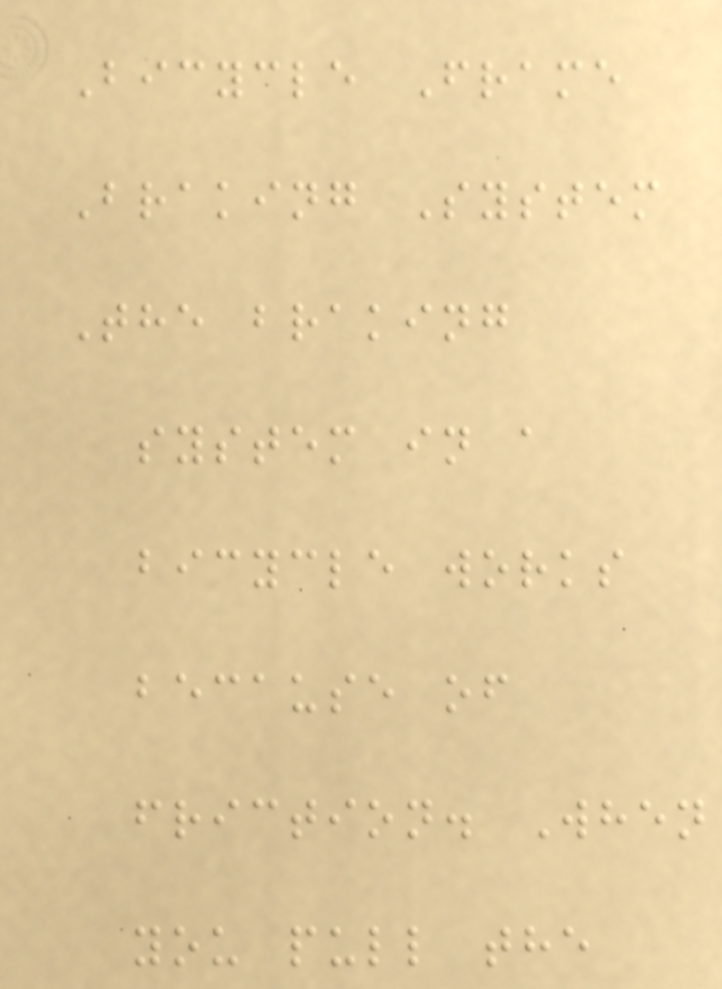Bicycle Frame
Braking System
The braking
system in a
bicycle works
because of
friction. When
you pull the
